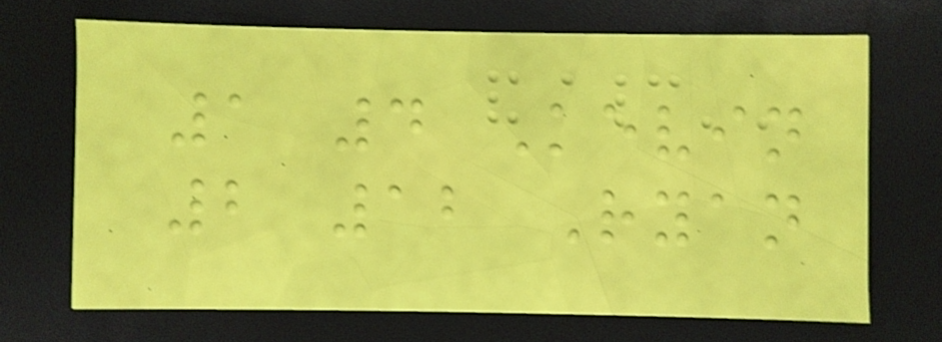1 4 Kevin
2 12 Ryan
